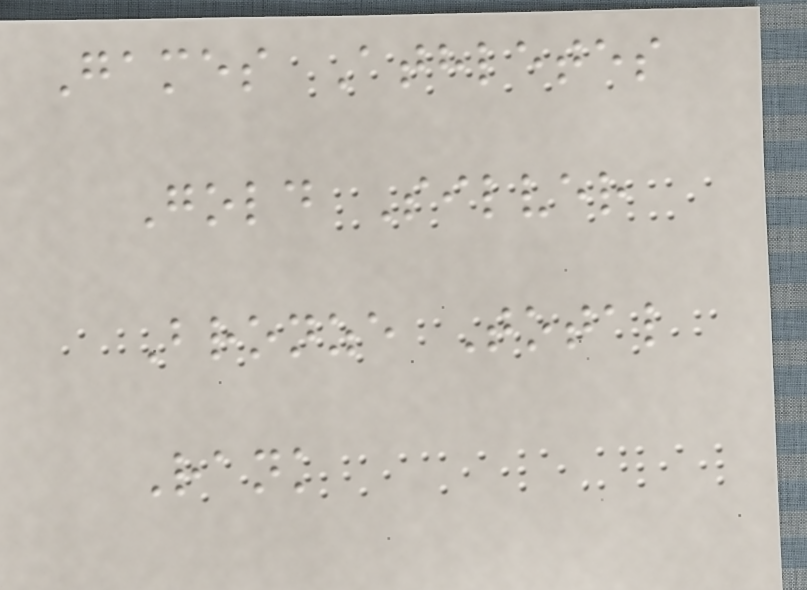Games Athletes
Gold Silver
Bronze Total
Rank
